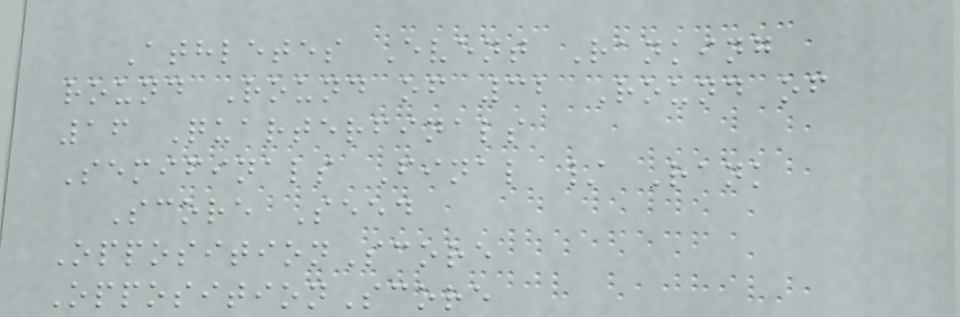Athletes Event Ranking
round Round of 32 Round of
16 Quarterfinals
Semifinals Final / Rank
Score Seed
OppositionScore
OppositionScore
